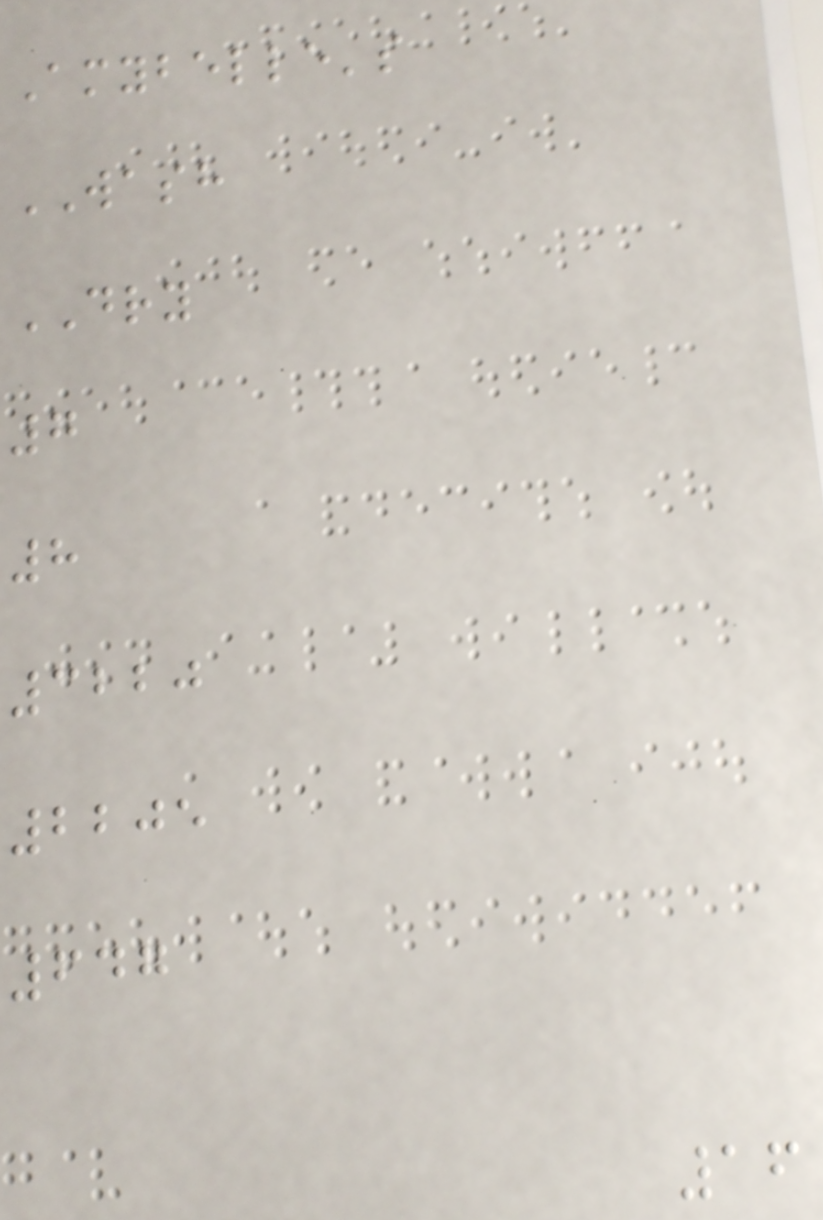Amybelle's
WASH
DRY
7
8
3220
2205
647
16
